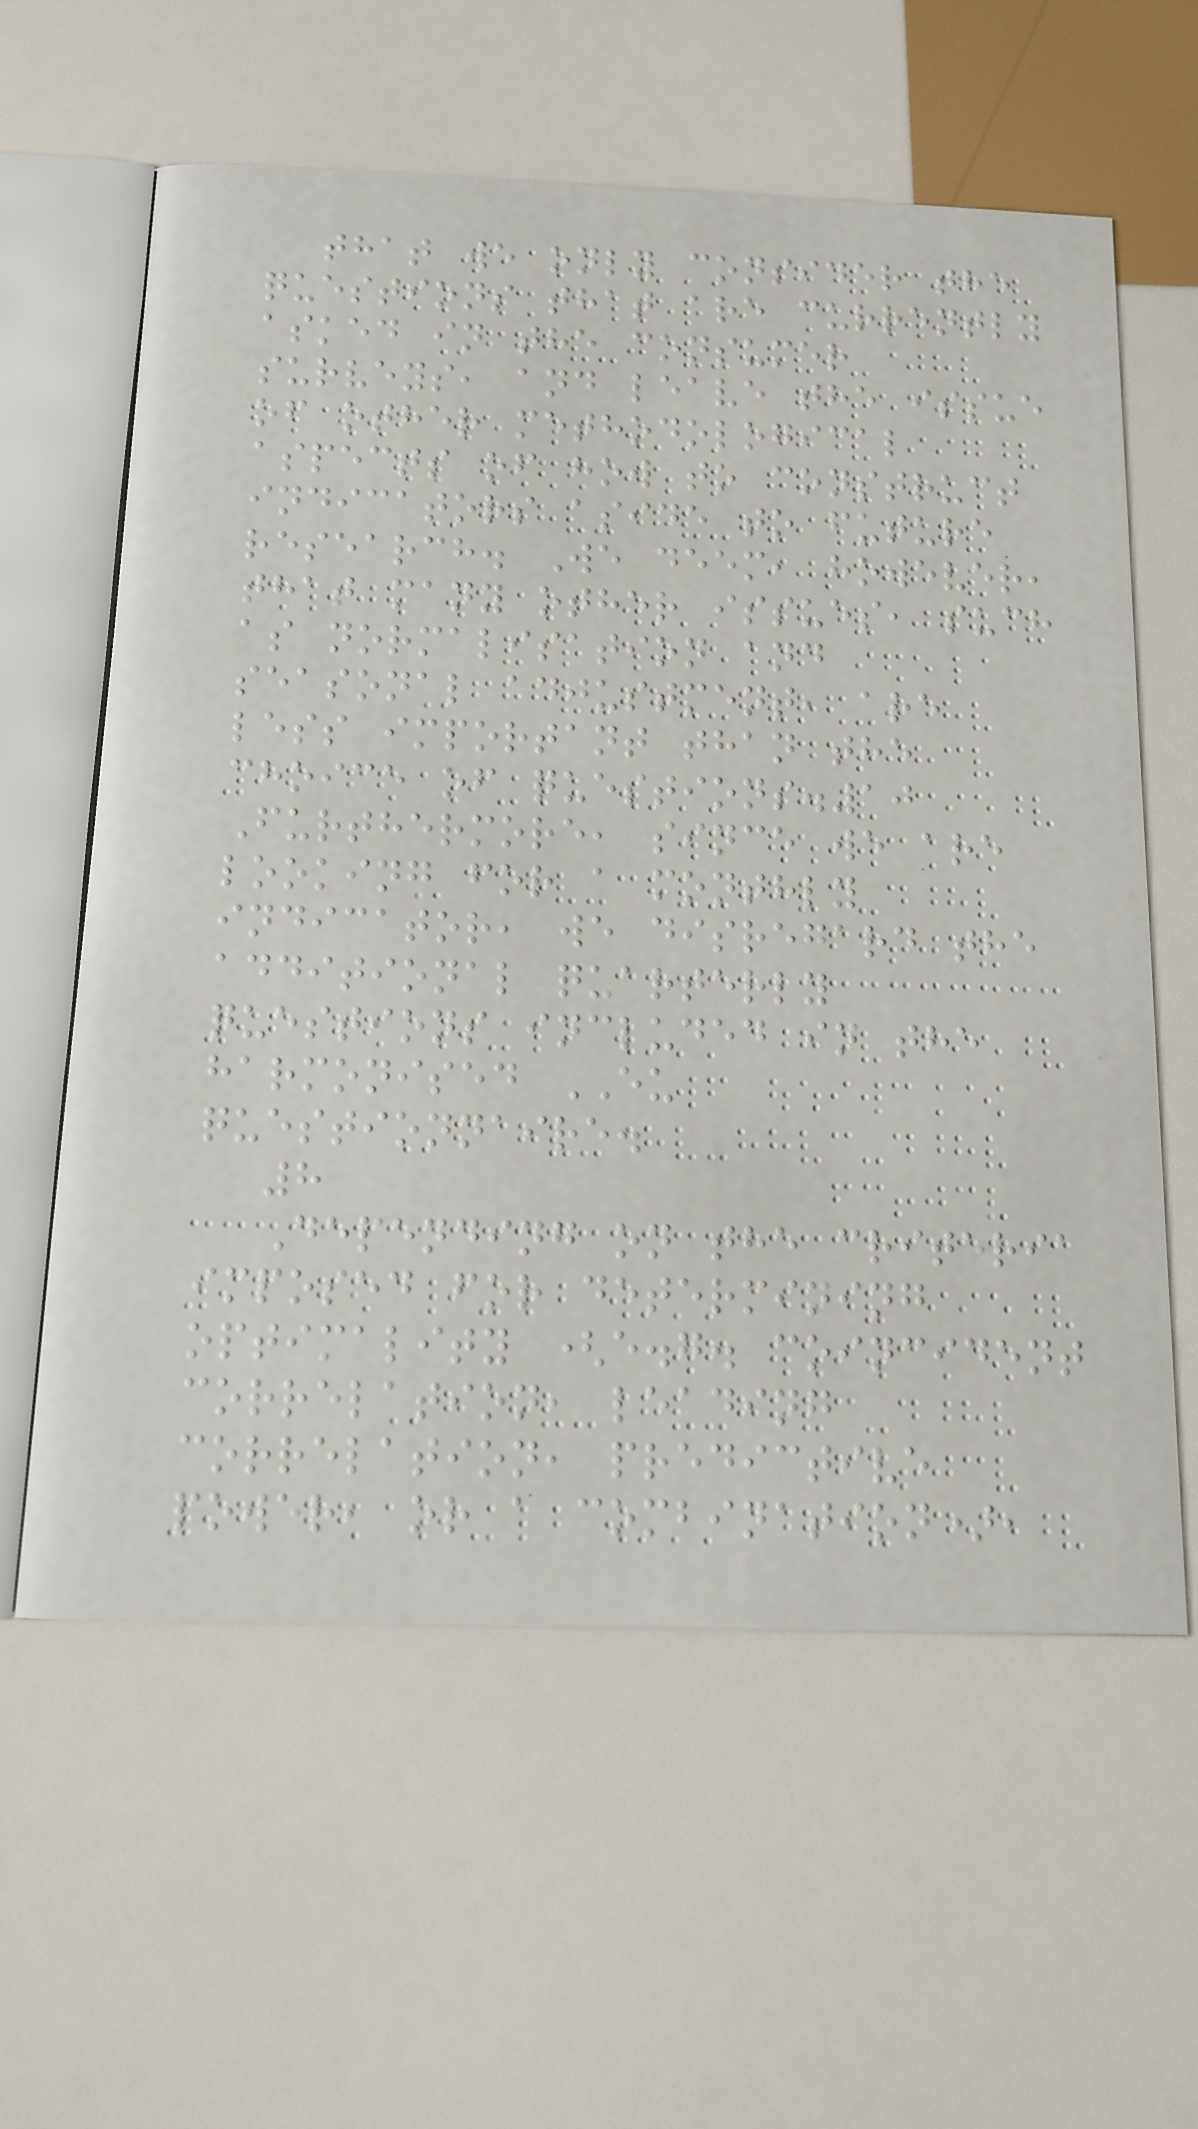that we only consider the
questions that are currently
asked in the consumer
surveys, and leave the issue
of other methodological
aspects of how to construct
indicators aside to future
research. We deem, however,
that many other issues, such
as normalisation and
seasonal adjustment, are
less important than the
choice of questions.10
Furthermore, since we are
looking for a monthly
indicator, we disregard the
additional quarterly
questions included in the
harmonised EU
questionnaire.
8
Depending on the criteria
imposed for determining
optimality (e.g. coincident
correlation, leading
correlation, predictive
power, or a combination),
